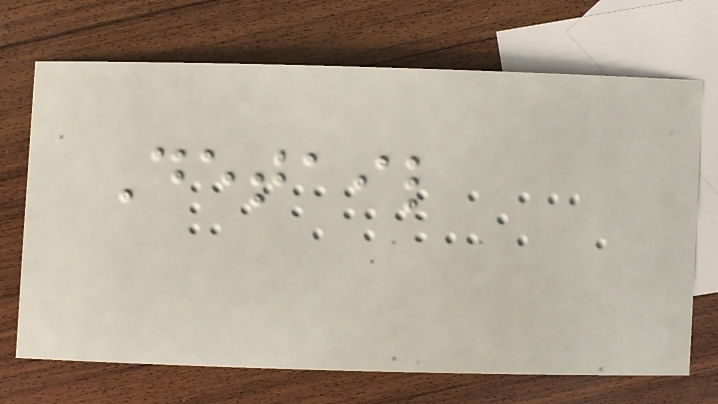Detail
